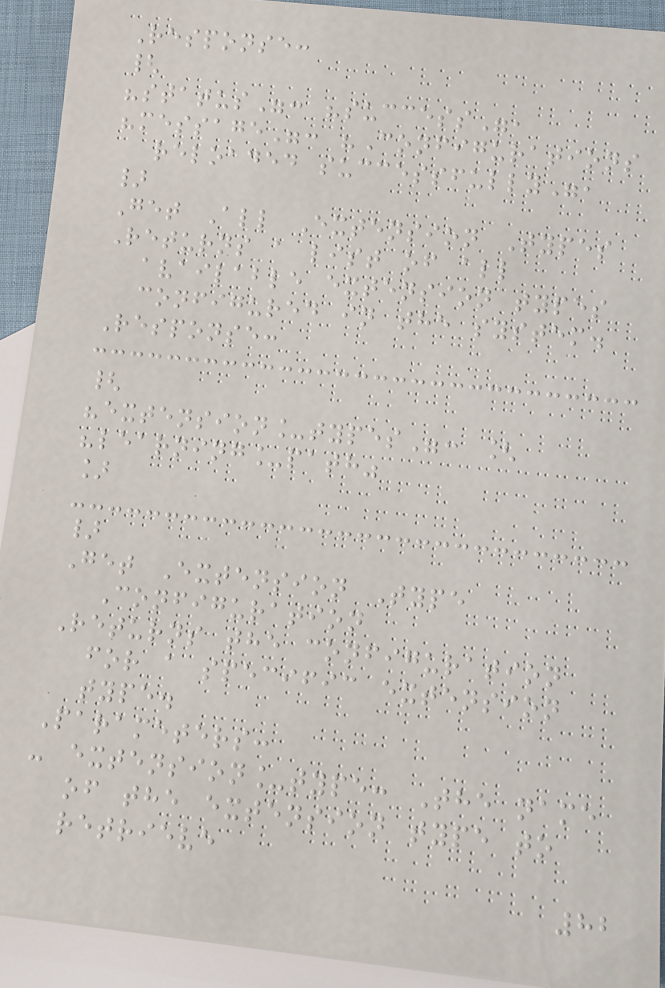Response:
{
"status": "success",
"message": "Configurations
reloaded successfully",
}
Get All Extension Types
Returns a list of all
available extension types
configured in the system.
Response:
{
"extension_types": [
"learning_path"
]
}
Get Extension Type
Configuration
Returns the configuration
for a specific extension
type.
Parameters:
- extension_type: The name
of the extension type to
retrieve
82
